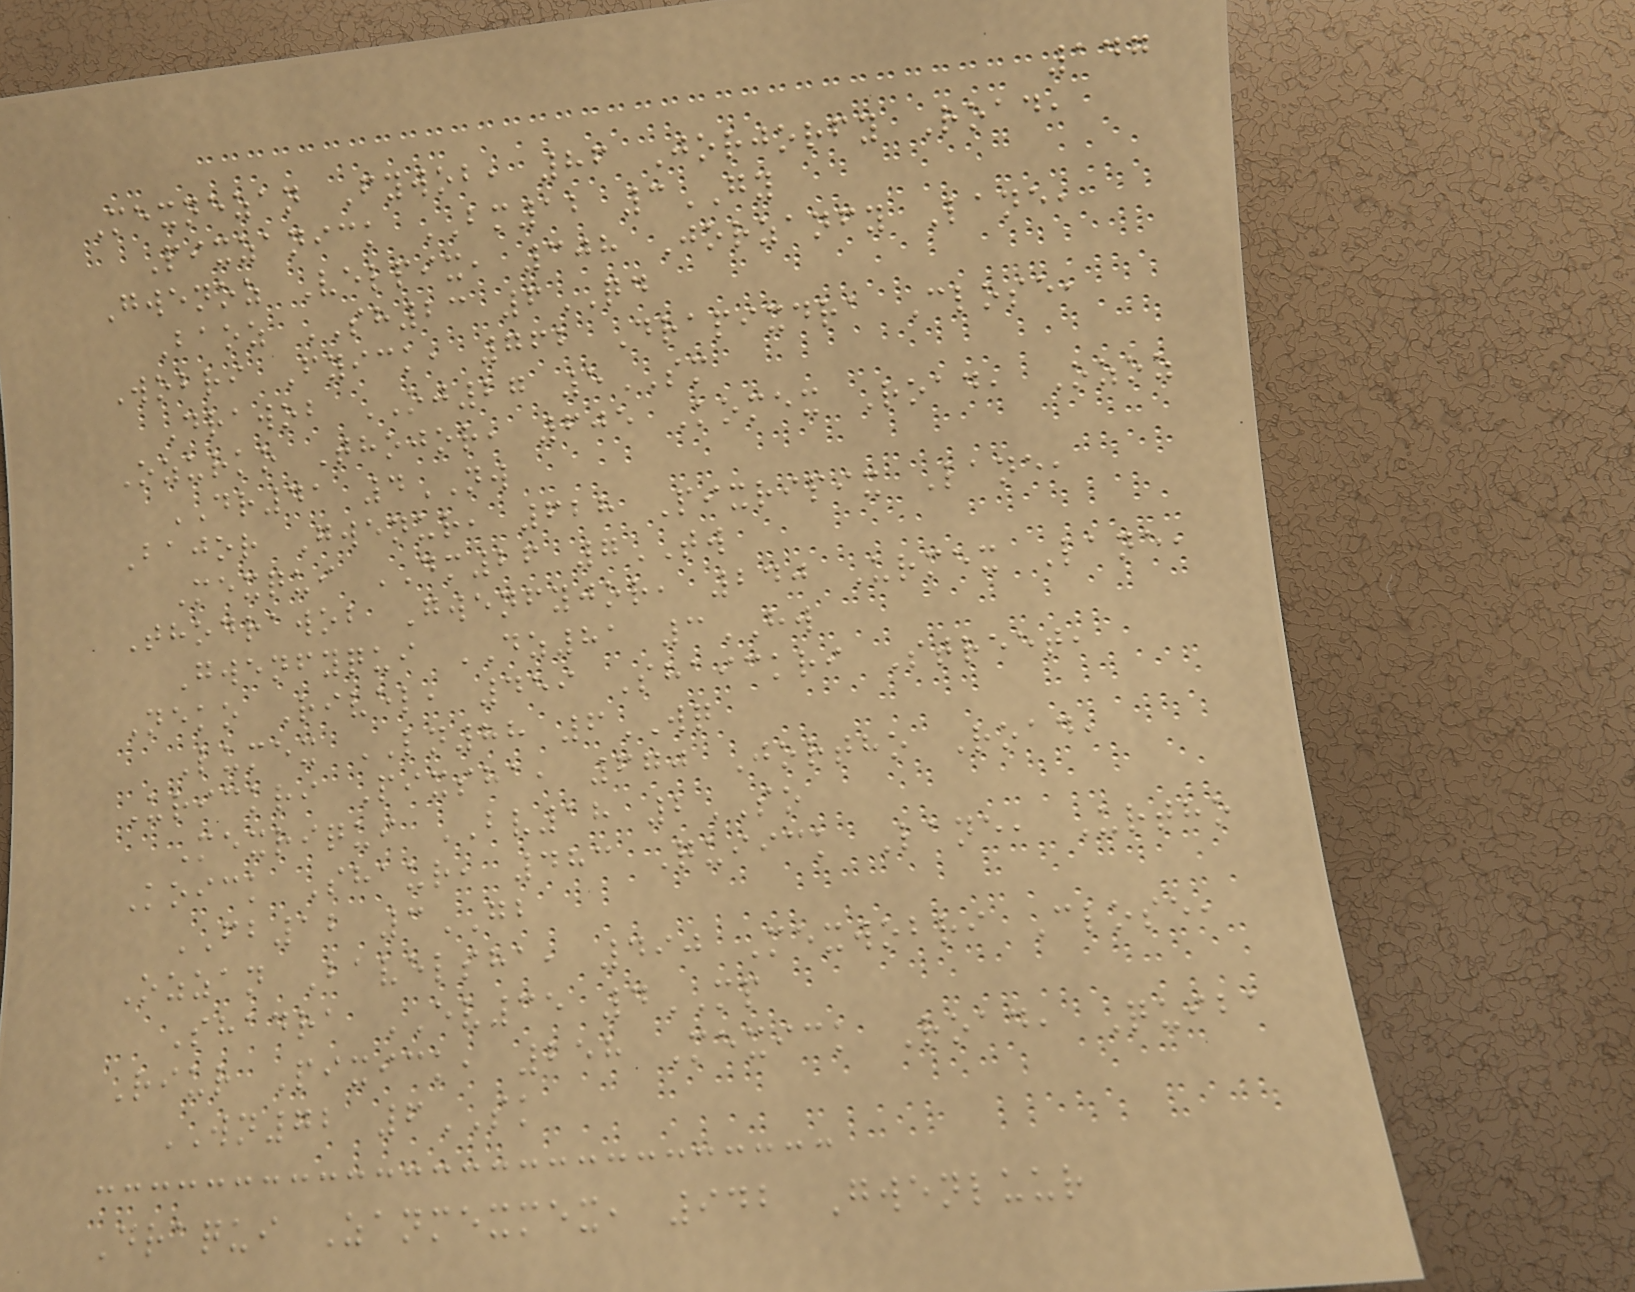147
Mexnezan Fywob, 86 Jorjorfy Road,
Pixzanick BM12 3GY
Gwenoz Velpix, 308 Jorzanfy Lane,
Baoz SH23 6QD
Wobri Fyick, 762 Drapixdra Close,
Drawob OJ27 5SM
Ozurko Thojor, 605 Komex Road, Ozoz
DR41 4NW
Bajor Gwenur, 628 Pixripix Lane,
Mexqui DM26 7TW
Thodrawob Gwenfyjor, 240 Urmex Lane,
Gwenfyqui DZ81 3HW
Neko Rivel, 459 Shaickri Street,
Lumex LN88 6WQ
Urickri Pixsha, 670 Jortho Road,
Mexriqui BV18 2SO
Koick Shaur, 483 Quiick Lane, Urtho
FB12 3GB
Ozzan Bavelsha, 490 Mexwobri Close,
Shadra EV35 4MP
Riur Pixick, 258 Mexick Road, Quiba
WN72 6SK
Draqui Zanmexmex, 942 Gwenluur
